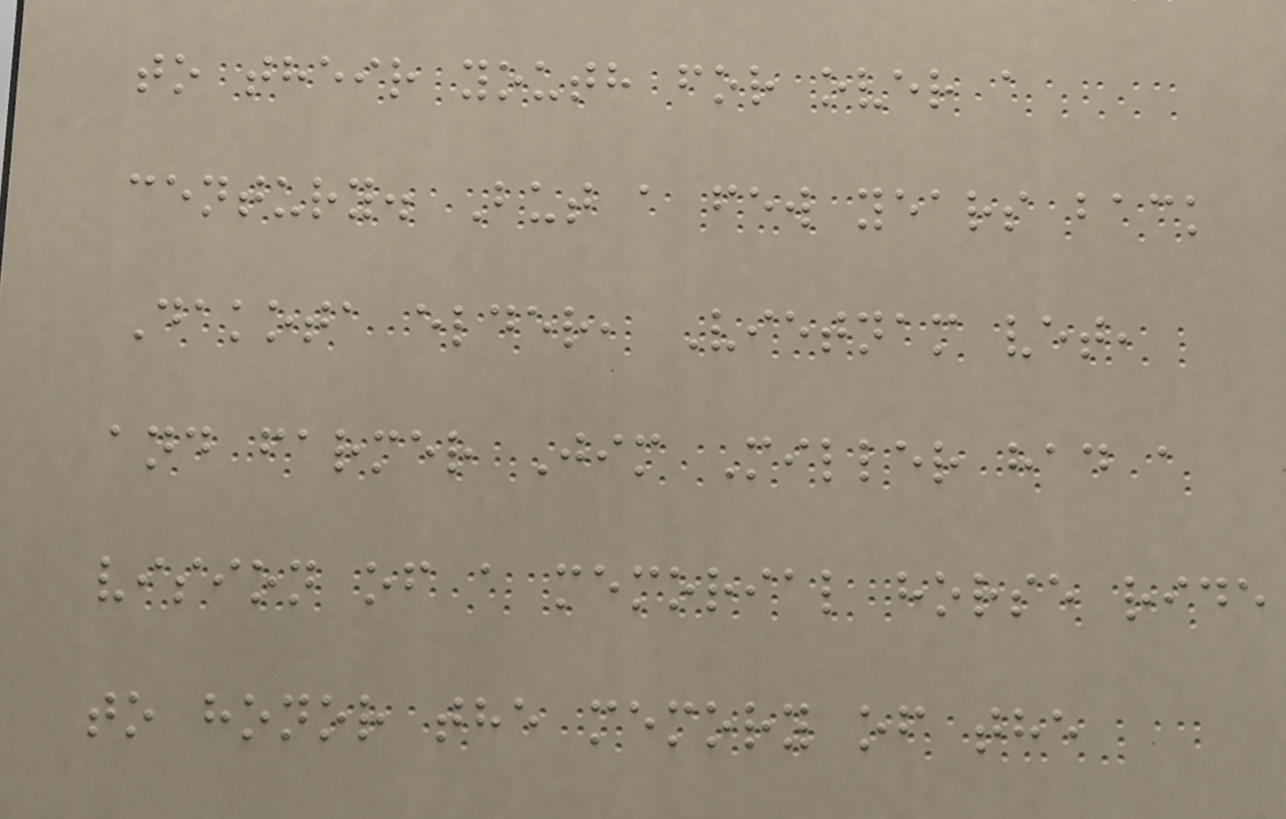to their youth for over a
century. But a few years back
Dakota elder, Vietnam vet,
and farmer Jim Miller had a
vision of a memorial horse ride
to honor the memory of the
